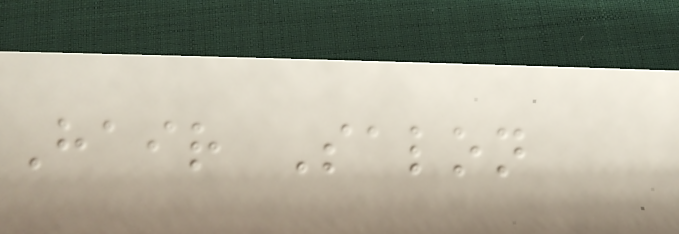Hair Salon
